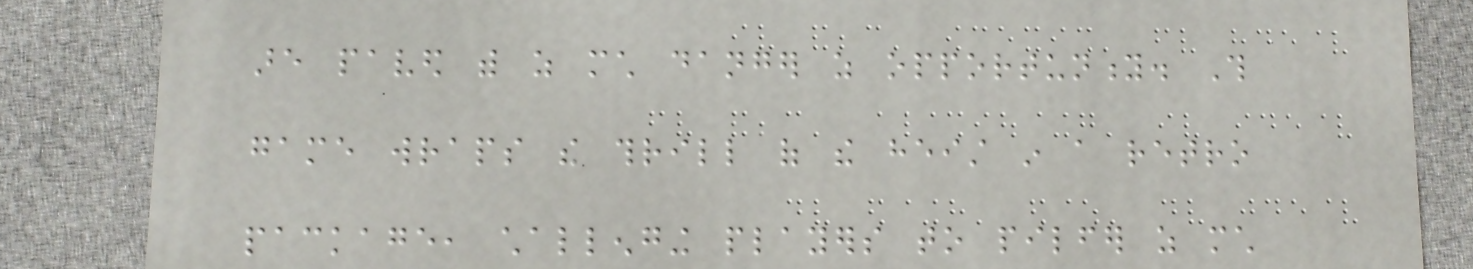are paved with as much danger as opportunity. This
game wraps the thrill of the heist in a retro
package, challenging players to pilfer as much
